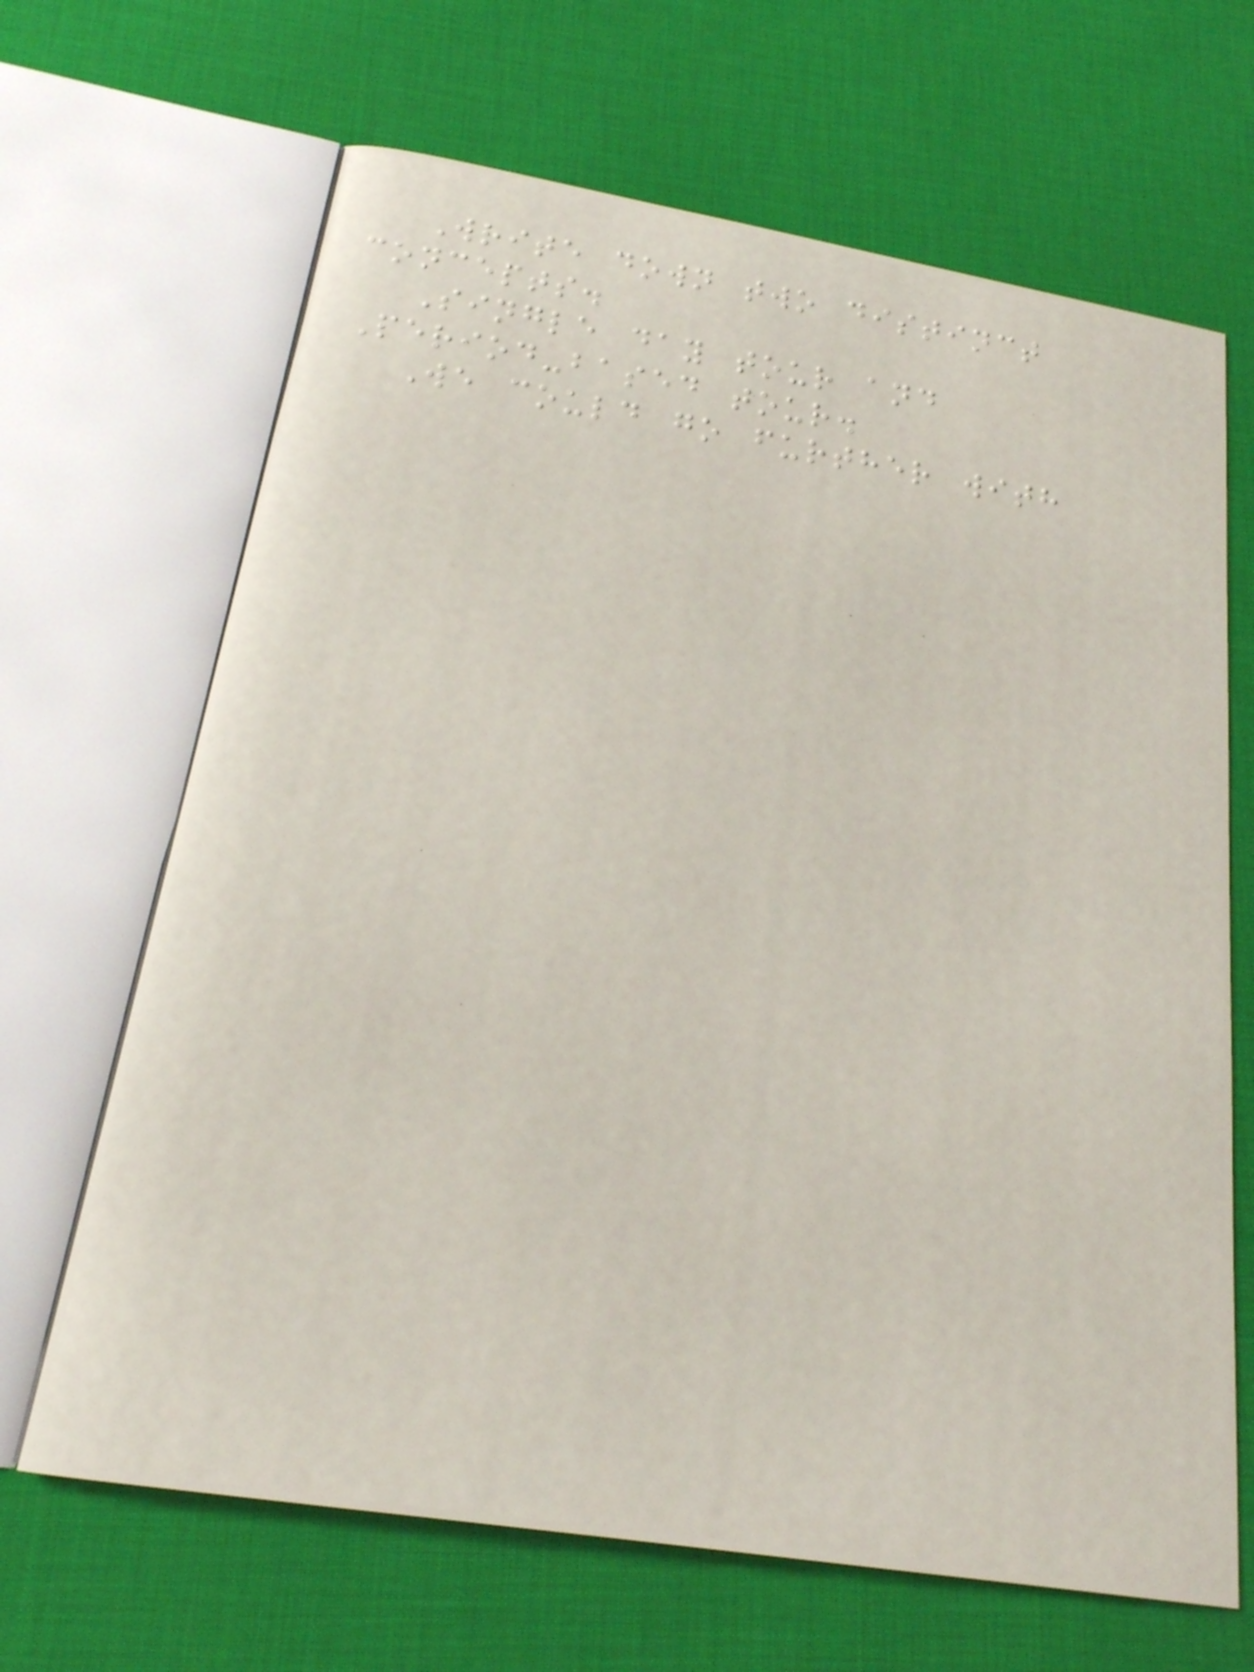Write down two distinct
concepts.
Single day tour and
Period-based tour.
We could go further with
